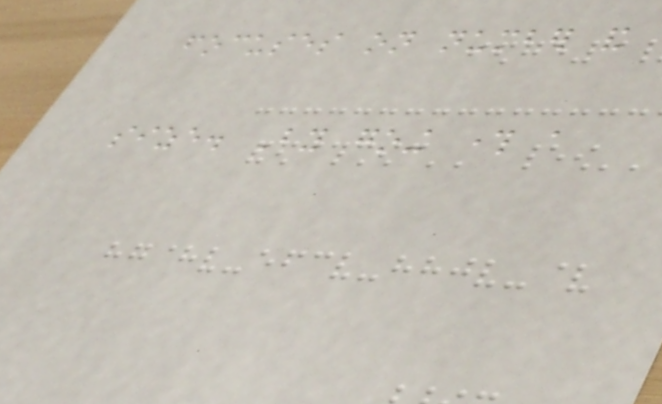focuses on number and
size. By going through a
